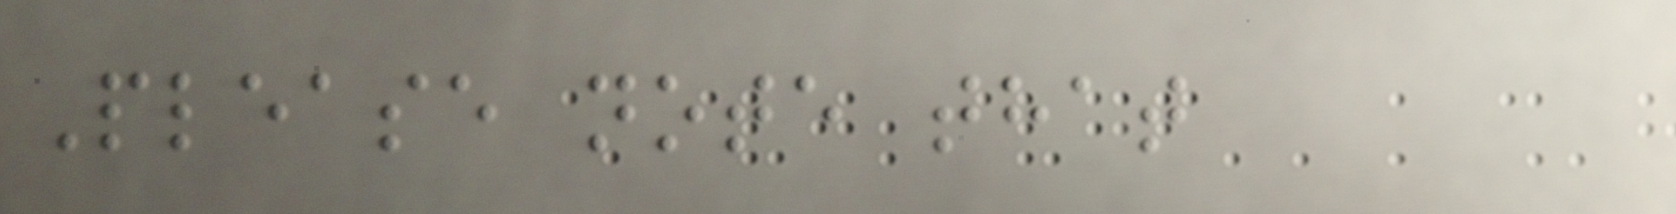Please note that
